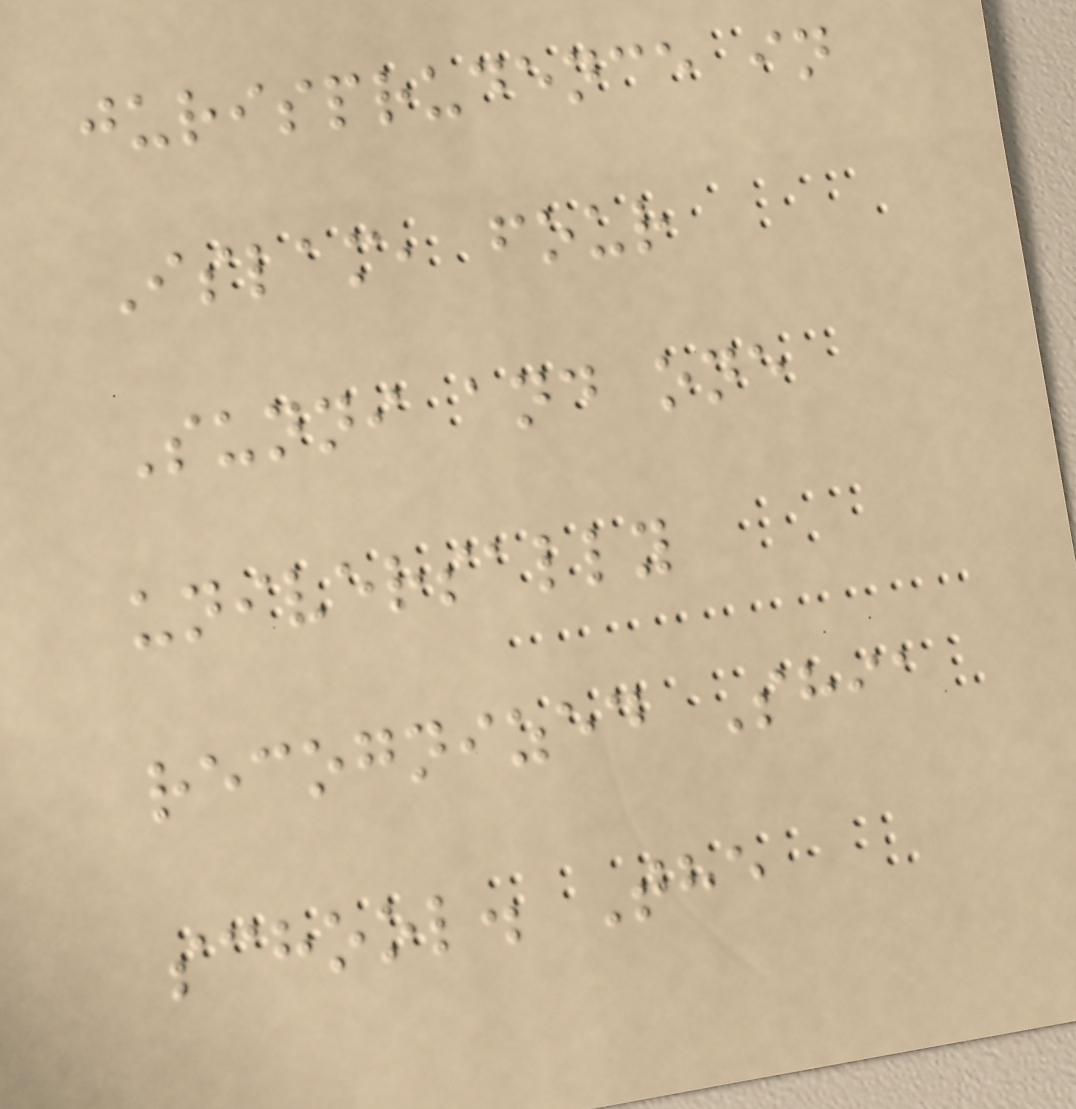jurisprudence in
Islam, four
Sunni and one
universally
recognized Shia
school. The
